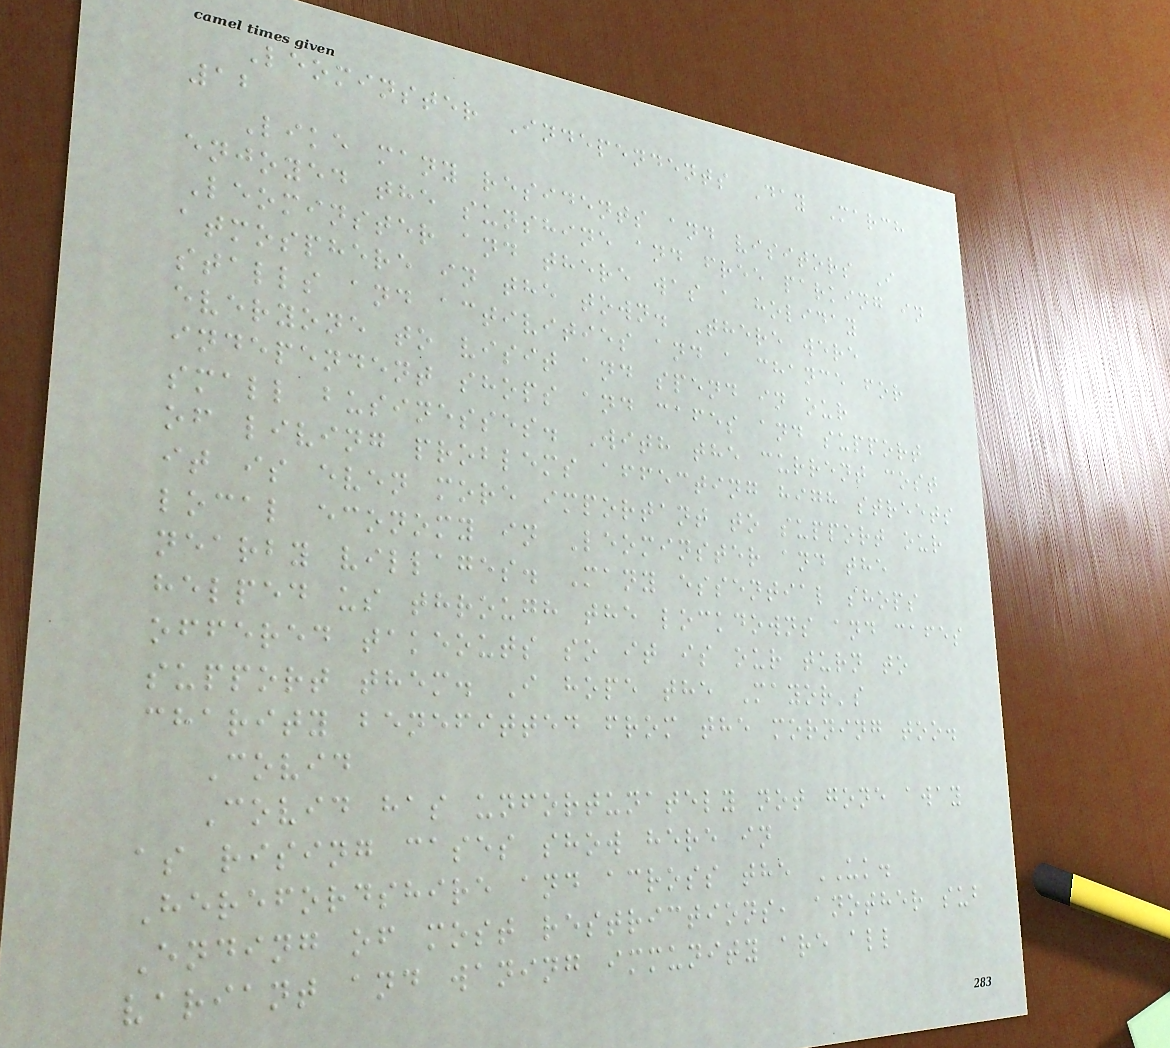Leominster Independents Day March
12
Like many residents and visitors I
enjoyed the sunshine and free parking in
Leominster and there was a holiday
atmosphere in the town. There were
stalls and activities and a chance for
everyone to visit and spend in our
independent shops and cafes and support
small businesses. With the current cost
of living problems affecting high streets
it is even more important to support our
local economy in Leominster and the
nearby villages. Many essential shops
helped us through the lockdowns and cafes
offered takeouts so it is our turn to
support them. I hope the Mayor's
charity benefitted from the morning too.
Covid
Covid has unfortunately not gone away
as rising cases show here in
Herefordshire and across the UK.
Ending of most restrictions, another sub
variant and waning immunity are all
